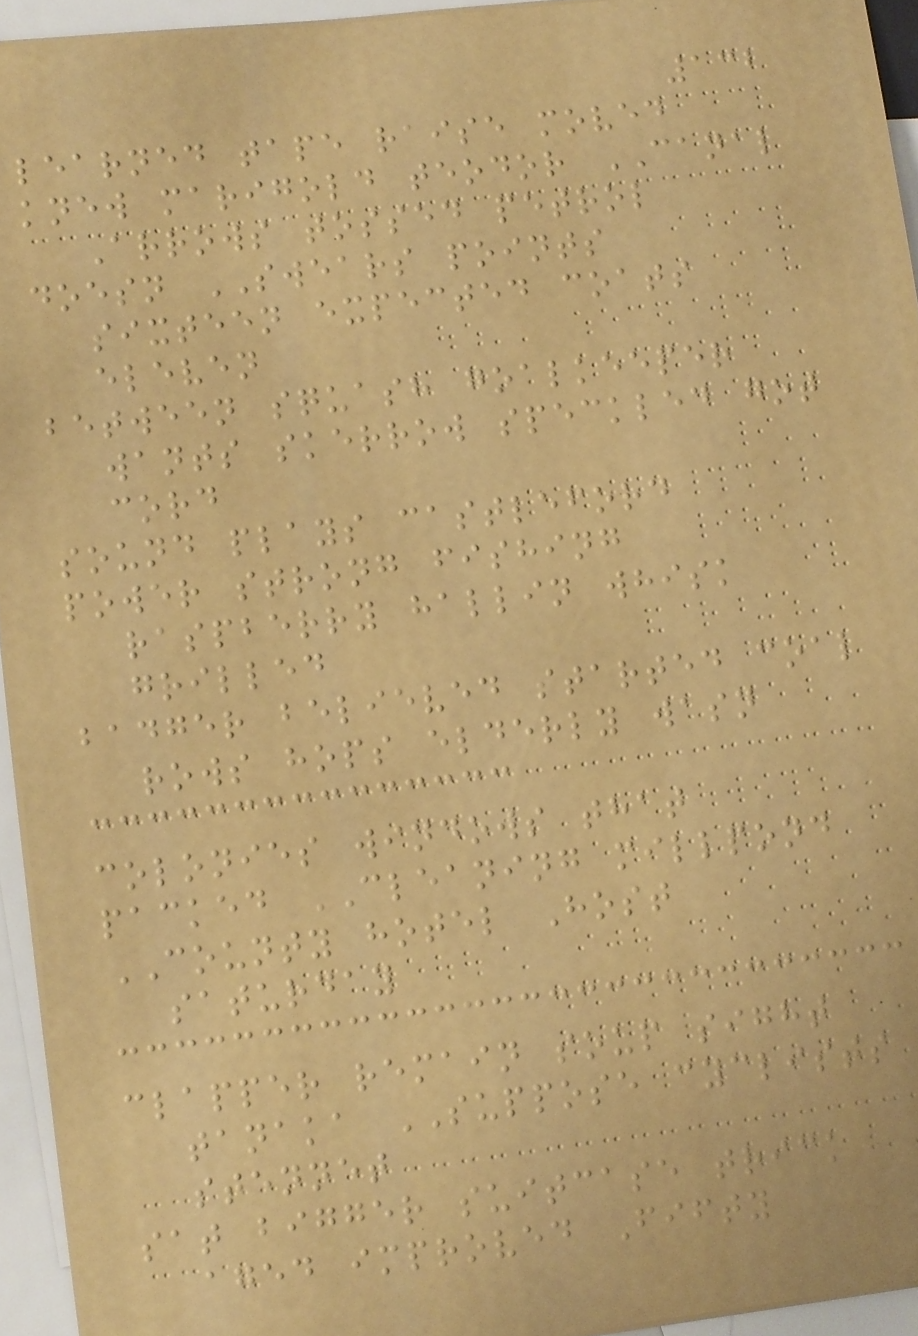132
learned tape raise moved
knew marigold teodor CANAL
Arrows tossed petrol
doesn SWEARS points
sixteen expected coats
eleven
between squash goalkeeper
wants skerrow speckled got
cord
sound plays castleford
power strong fishing
raspberry hallin whisk
grilled
badger believed started coal
rows hops elderly wasn
colonies windows that
packed CLEANING millpond
COUNTY hotel Host
saturday
clapper remain soup sight
tanaka SUPPOSE cyclists
stennet
sat bigger suitcase trick
aged improved Fifty
